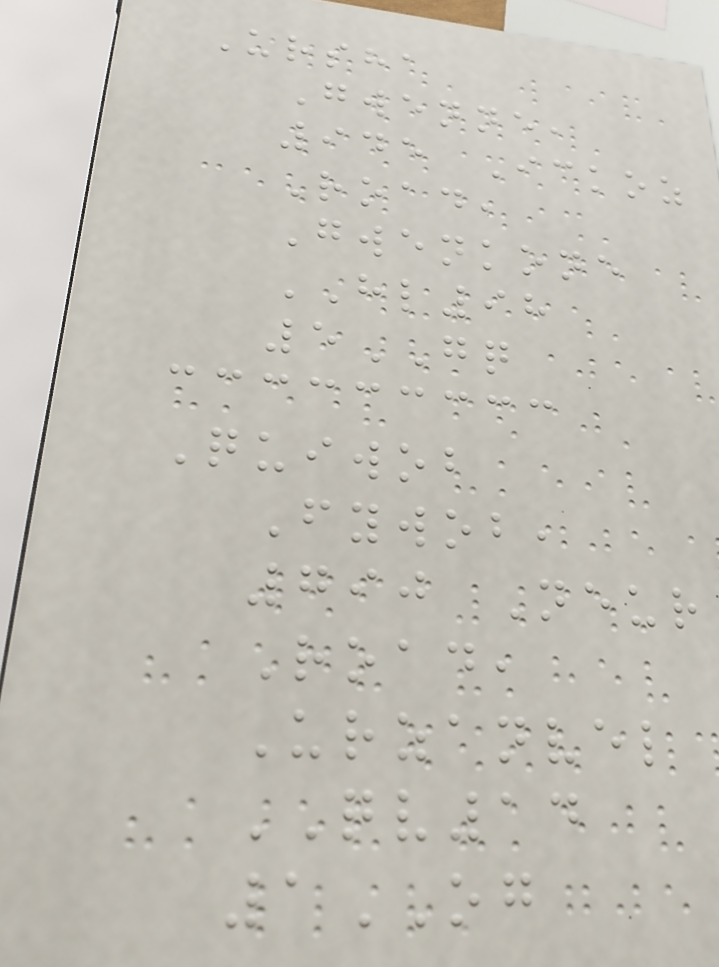Ursha
Gwenne,
945 Ickoz
Road,
Gwenkone
HL98
5GQ
Quiwob
Fywob,
790 Neur
Road,
Urzanvel
QV14
1OG
